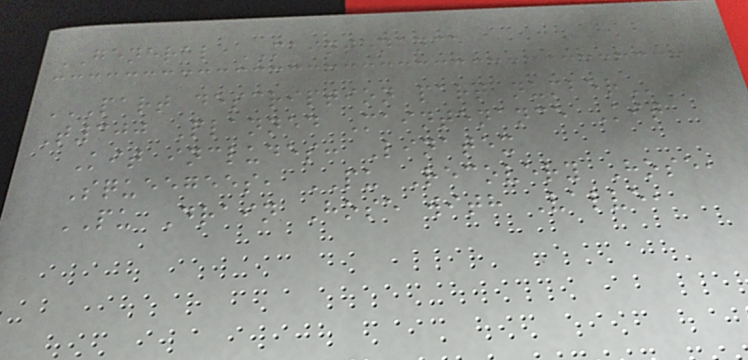GENERAL MAINTENANCE
PART DESCRIPTION PART NUMBER
T300 Planned Maintenance Kit
Kit includes: Linatex
Squeegees, PU Recovery Hose,
PU Drain Hose with Valve,
